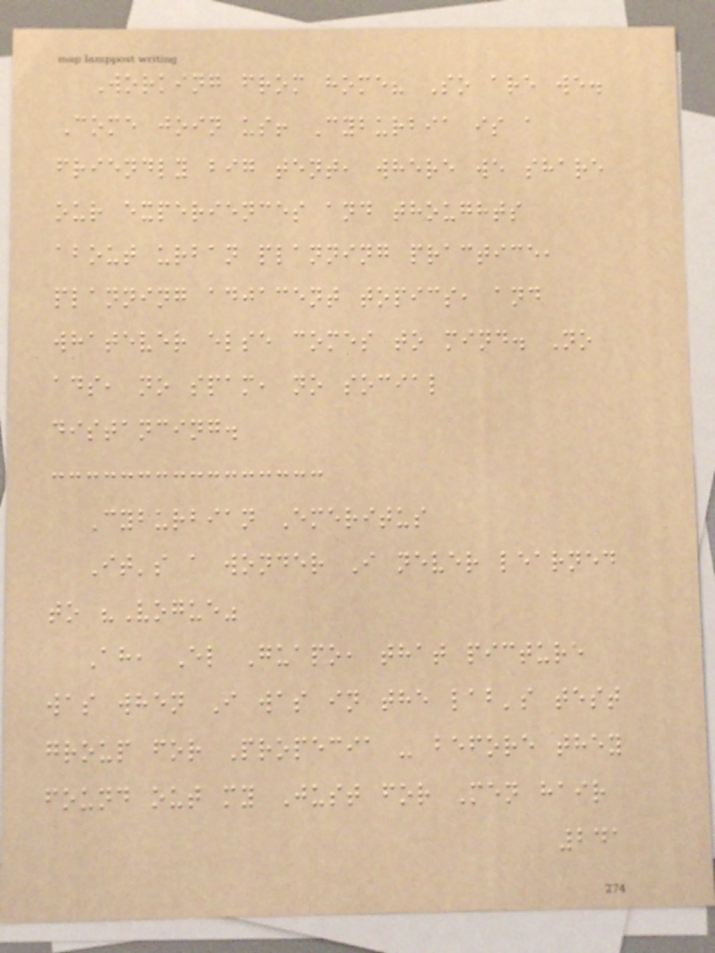Working from home? So are we.
Come join us! Cyburbia is a
friendly big tent, where we share
our experiences and thoughts
about urban planning practice,
planning adjacent topics, and
whatever else comes to mind. No
ads, no spam, no social
distancing.
Cyburbian Emeritus
It's a wonder I never learned
to "Vogue"
Ah, El Guapo, that picture
was when I was in the lab's test
group for Propecia - before they
found out my Just for Men hair
241
